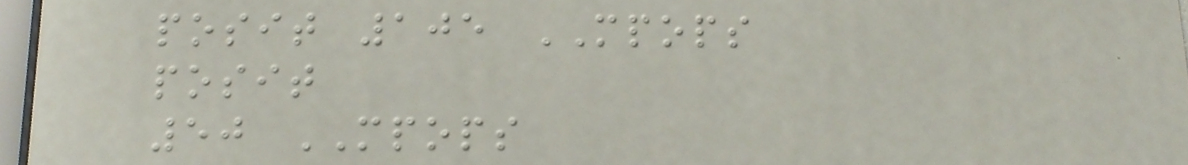posit 105 MPOPS
posit
50 MPOPS
